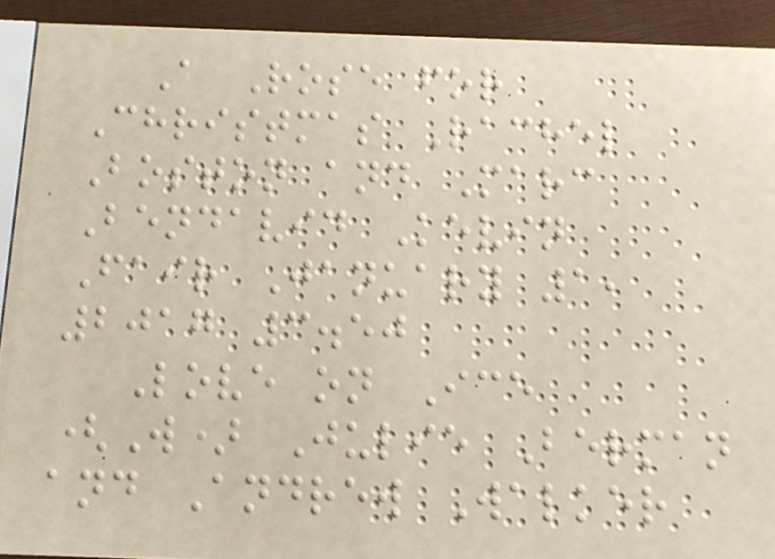A Rose for
Christmas Rachel
Boston and Marc
Bendavid Kevin
Fair January 1,
2017 3.50
Love on Ice
(W) Julie Berman
and Andrew Walker
